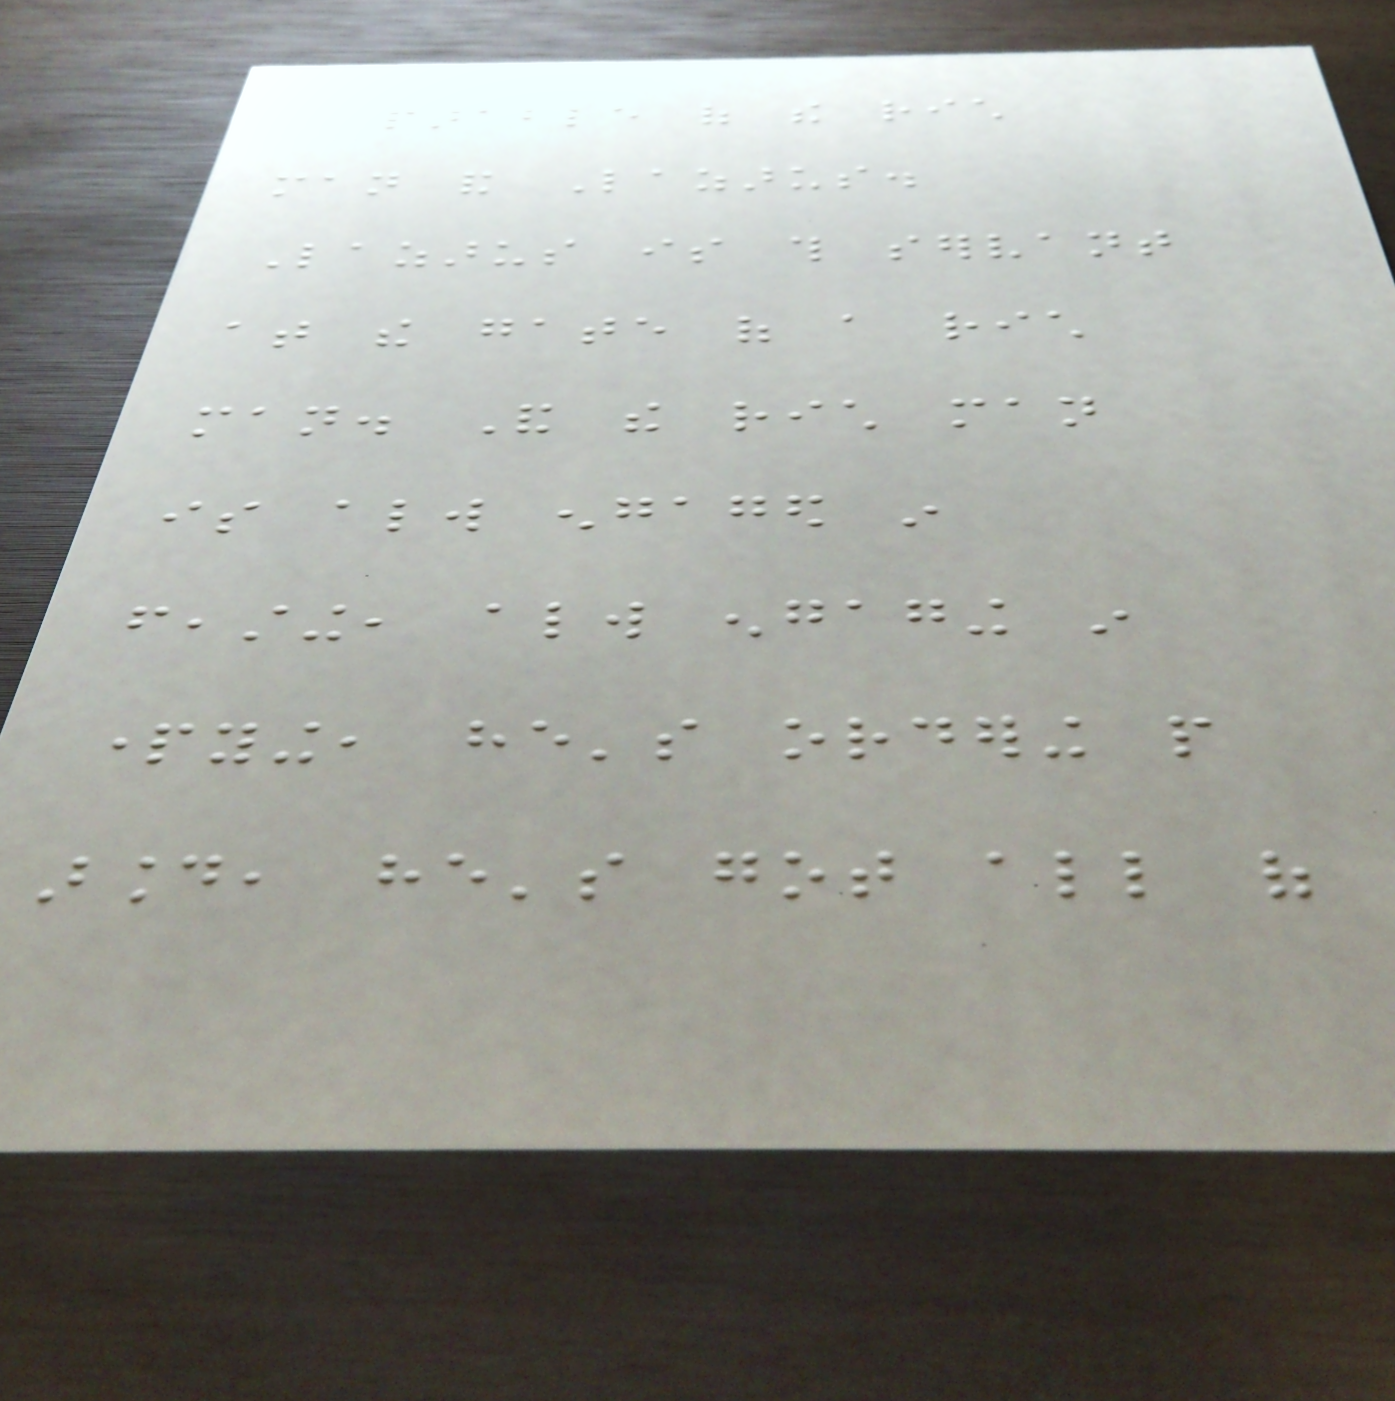parable of the rich
man and Lazarus.
Lazarus is this servant
at the gate of a rich
man. And the rich man
is always engaged in
feasting, always engaging in
partying, he's ordering people
around, he's got all of
